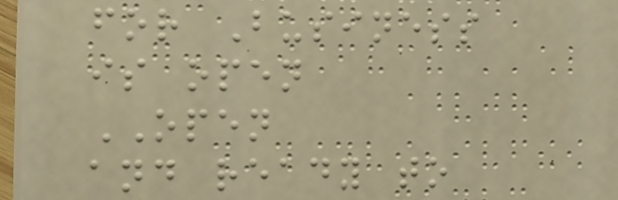for Business
is open
OPEN
and ready to
